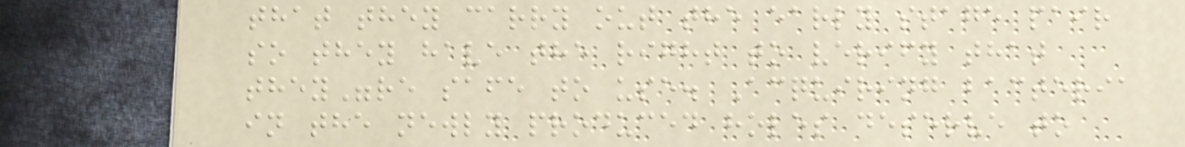that they carry out the early stage pair
so they have the right to verify that
they"re safe to use. Acquiring bacteria
in the newly produced holes deserve to
